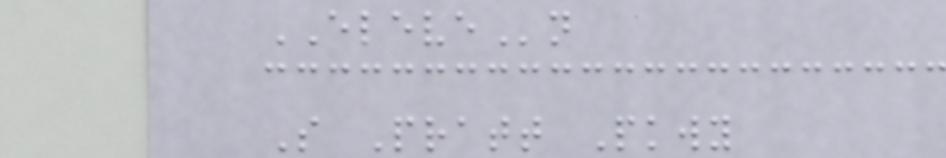ELEVEn
S Pratt Pkwy
